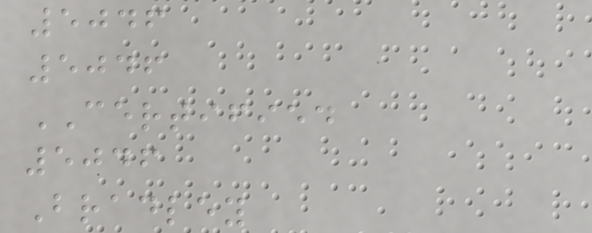5046
5046
CERTIFIED
5046
Bradley
